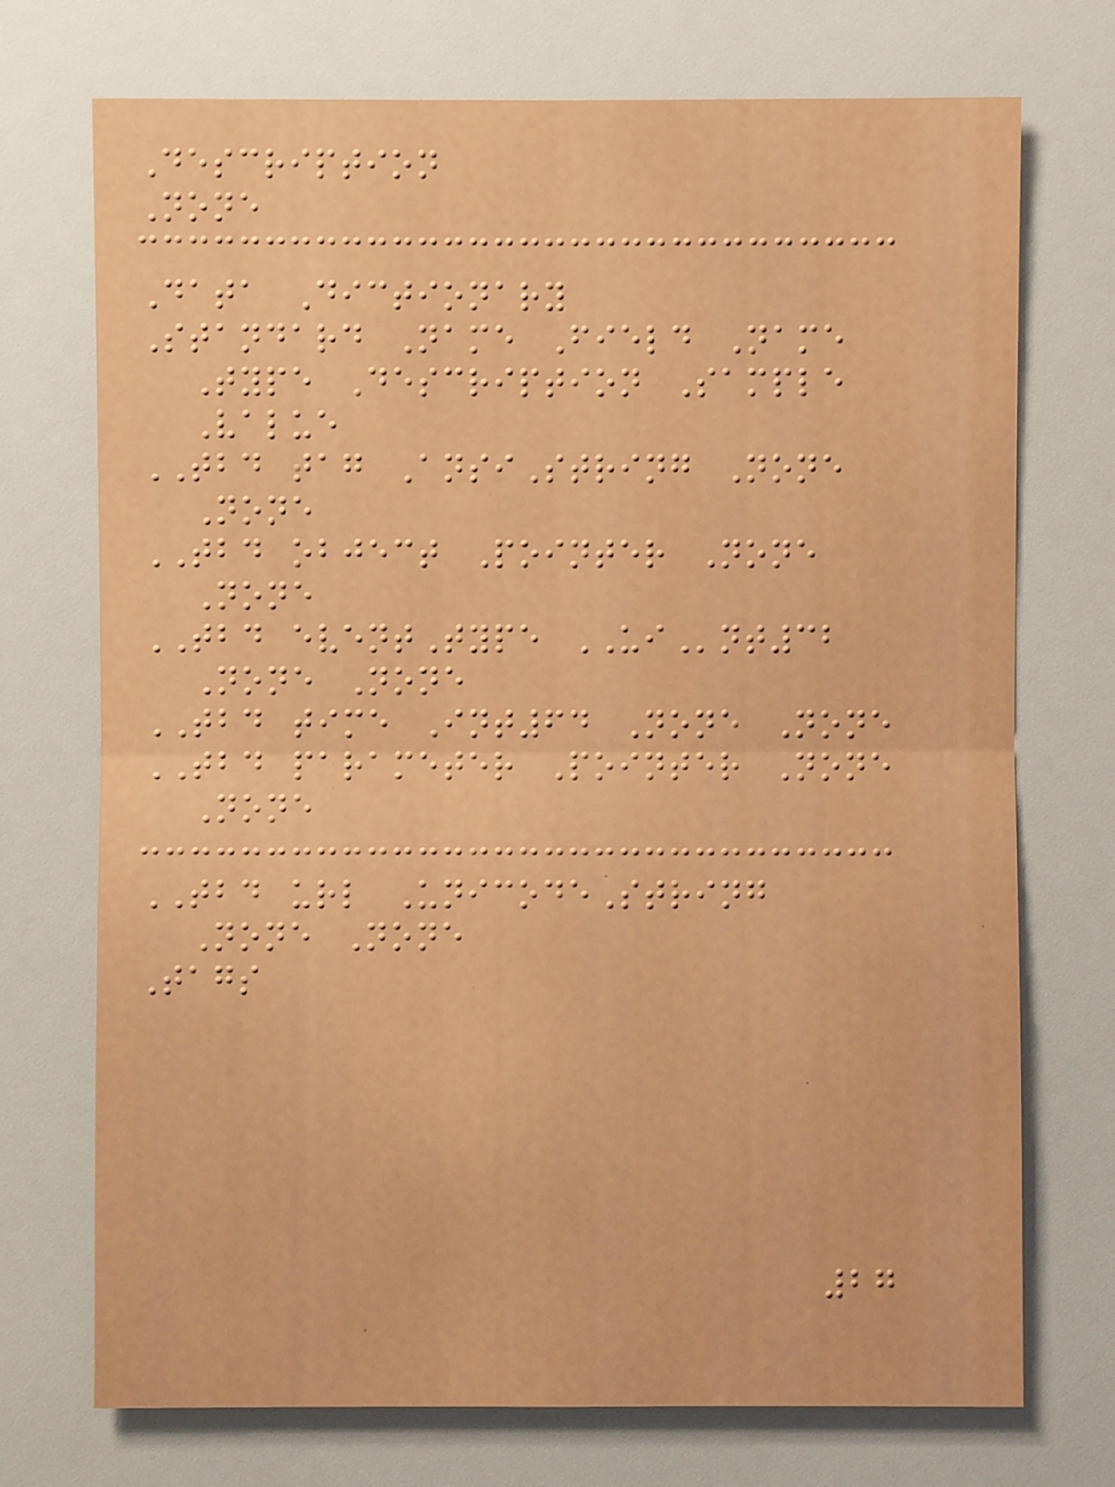Description
None
Data Dictionary
Standard Name Field Name
Type Description Sample
Value
TBD tag AnsiString None
None
TBD object Pointer None
None
TBD eventType UInt32
None None
TBD time Int64 None None
TBD parameter Pointer None
None
TBD url UnicodeString
None None
Tags
27
